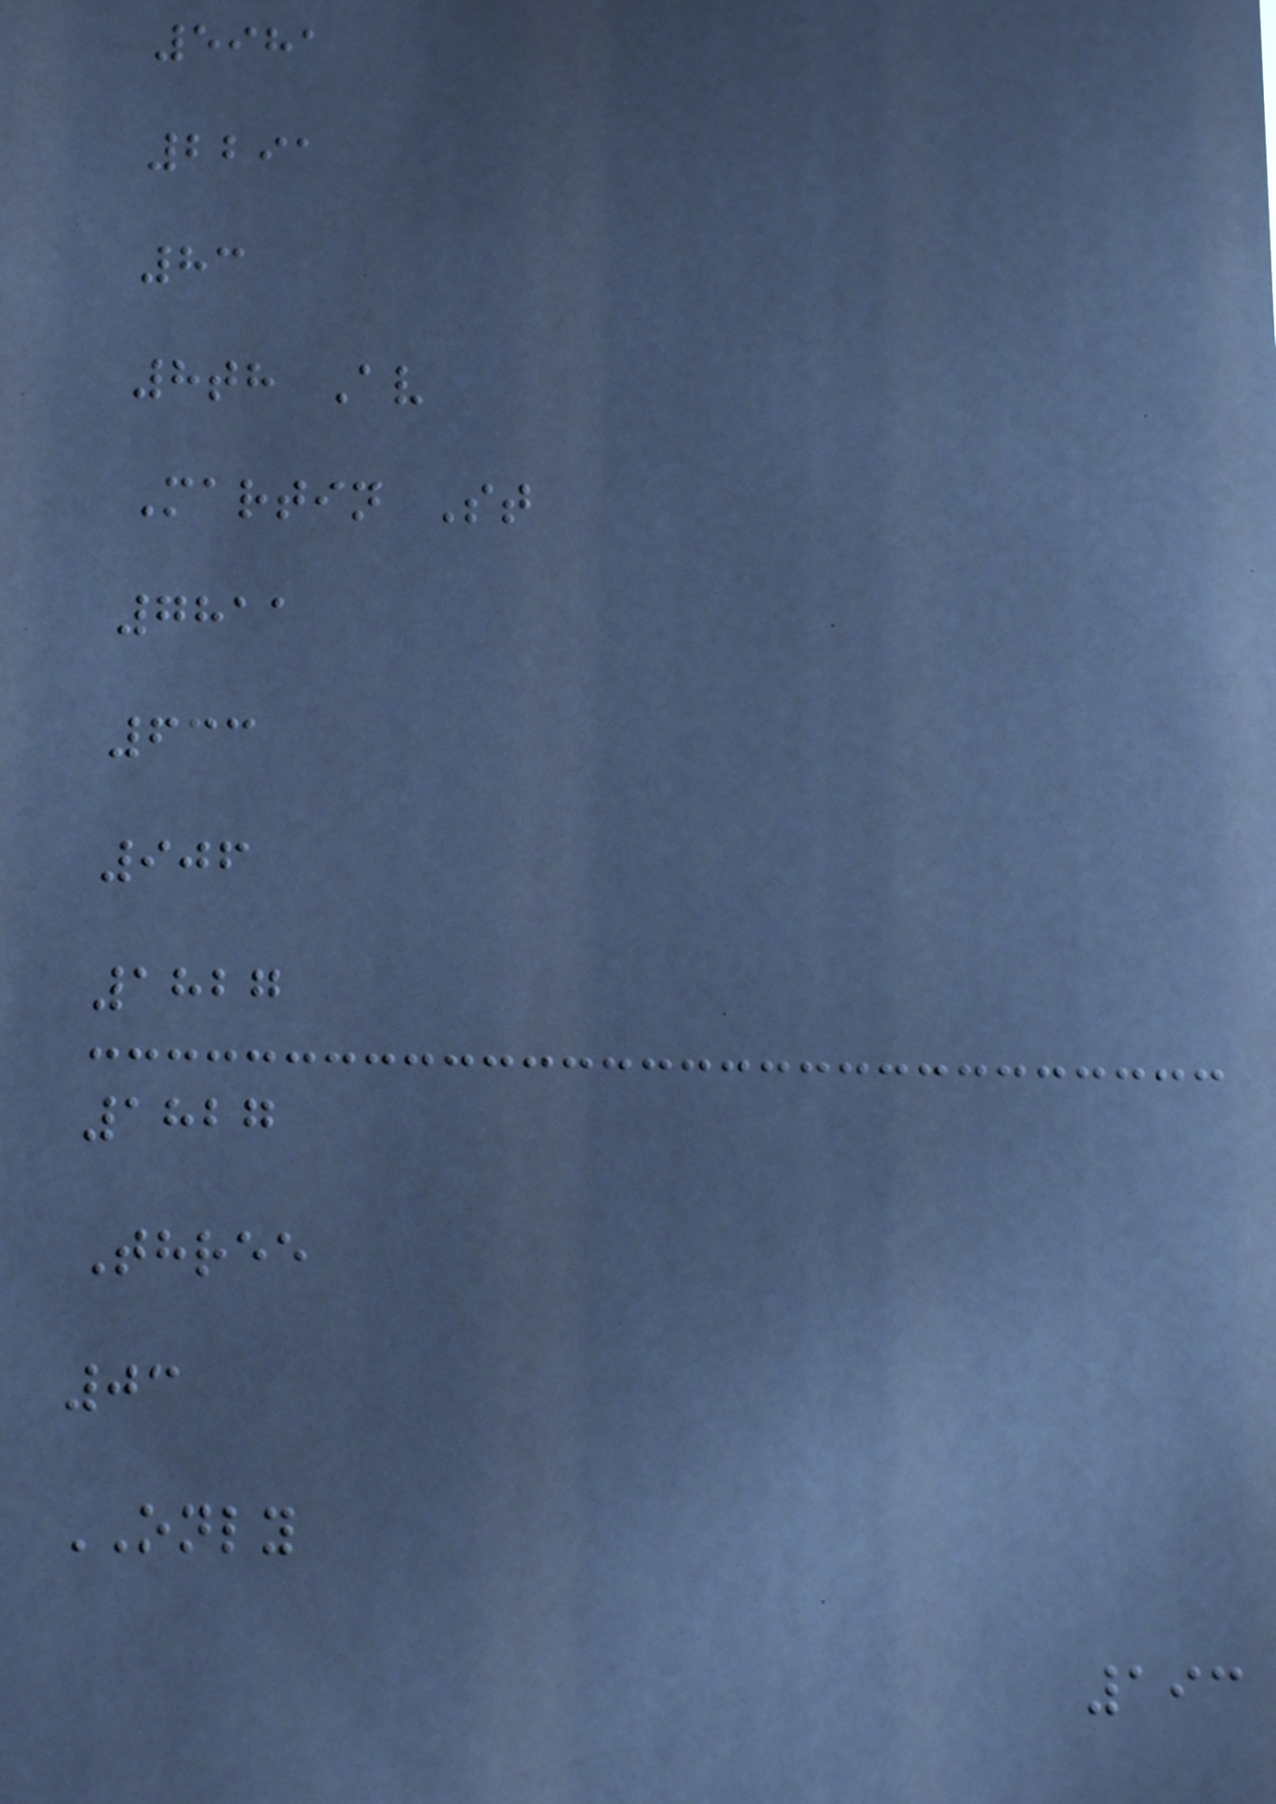5981
2291
83
8th Av
Martin St
7811
633
906
1827
1827
Three
03
ONLY
193
